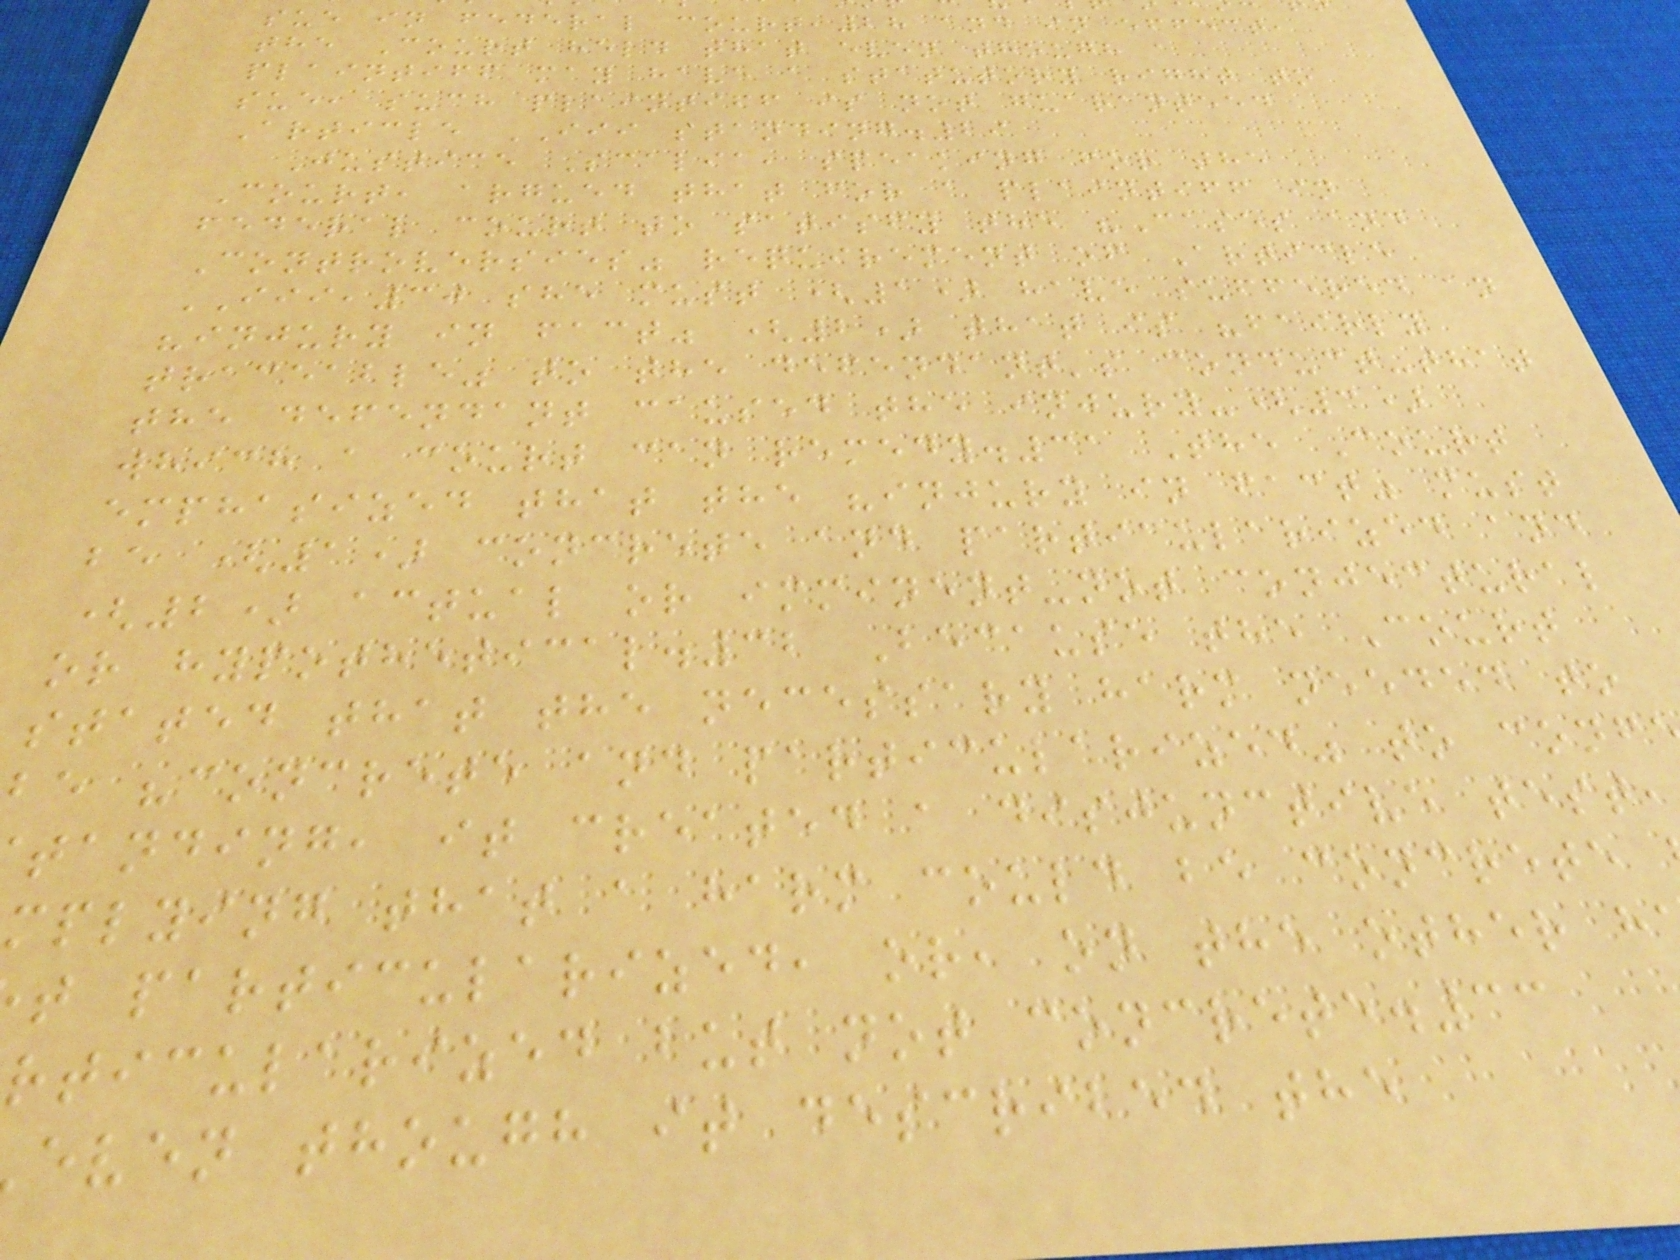sue in federal court,28 and in effect,
the Court held that even though a
plaintiff may have a statutory right to
sue, such plaintiff is not guaranteed
Article III standing.29
Justice Scalia, speaking for the
Court, argued that for a plaintiff in
federal court to satisfy the "Cases and
Controversies" requirement of Article
III,30 she must (1) have suffered an
"injury in fact" (2) that is "fairly
traceable" to the defendant's conduct-that
the defendant caused the injury-(3)
which a court can remedy.31 The Court
emphasized that the "injury in fact" must
be (1) concrete and particularized and
(2) actual or imminent-not conjectural
or hypothetical.32 Because the Court
stated that the necessary harm needed to
be "concrete and particularized" to conf
tanding, it created a disjunctive test,
mplying that a harm could be concrete
t particularized, or, on the other h
rticularized but not concrete.33
even though it described the
